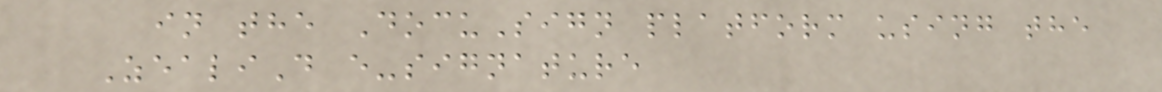in the DocuSign platform using the
ZealiD e-signature
